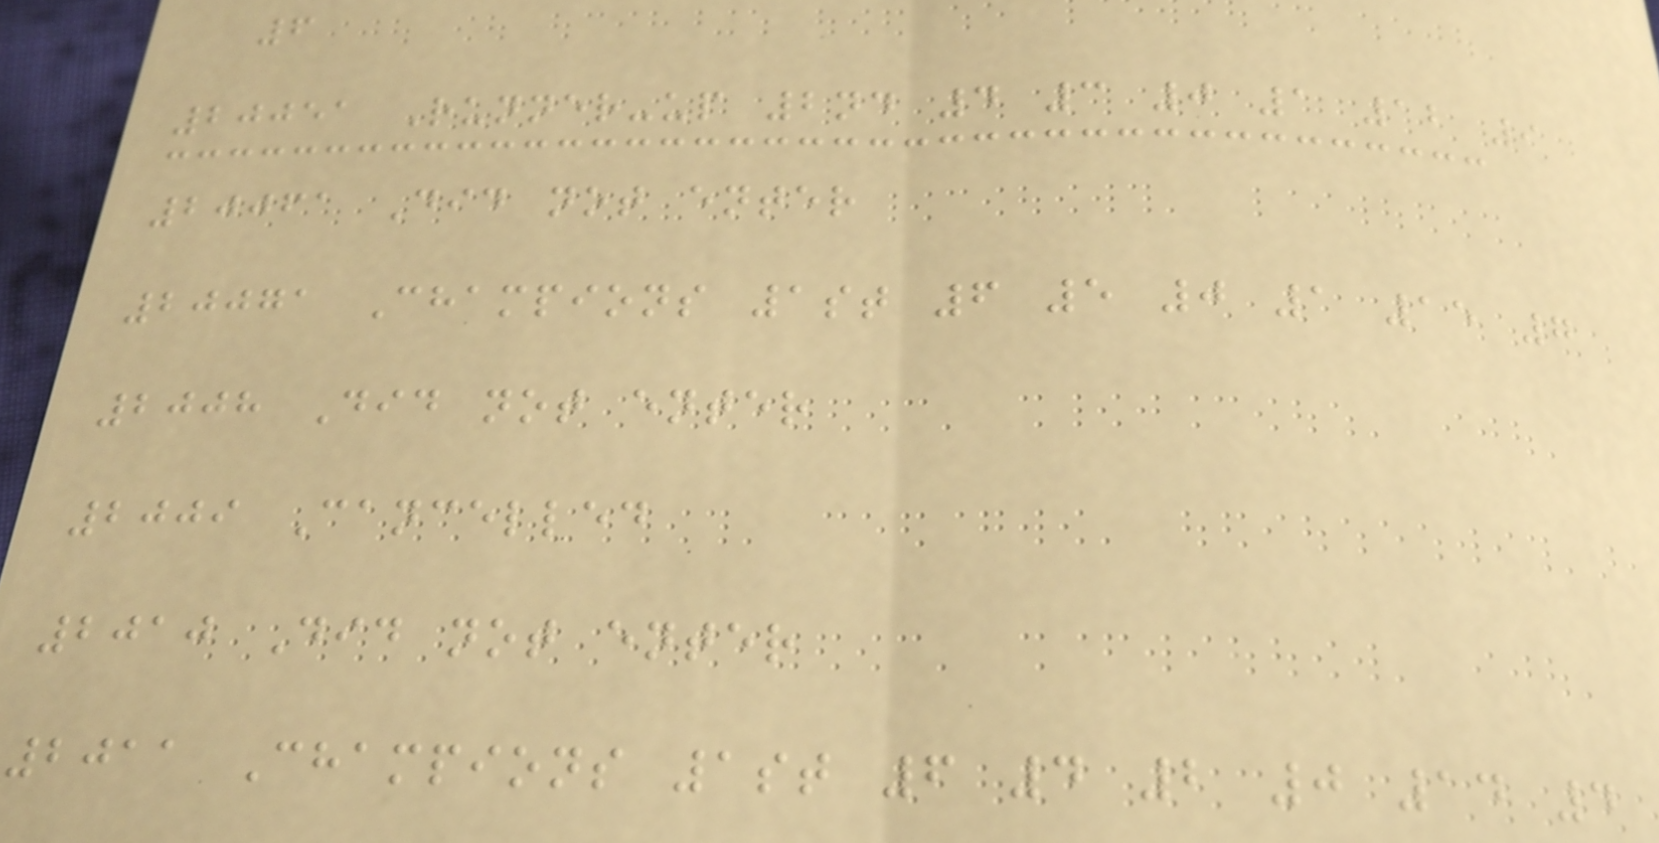6
20051 Runner-up 2nd 4 3 0 1 12 9
20061 Did not enter
20071 Champions 1st 6 5 0 1 15 7
2008 Did not enter
2009 Cancelled
2010 Did not enter
2011 Champions 1st 6 4 2 0 14 4
